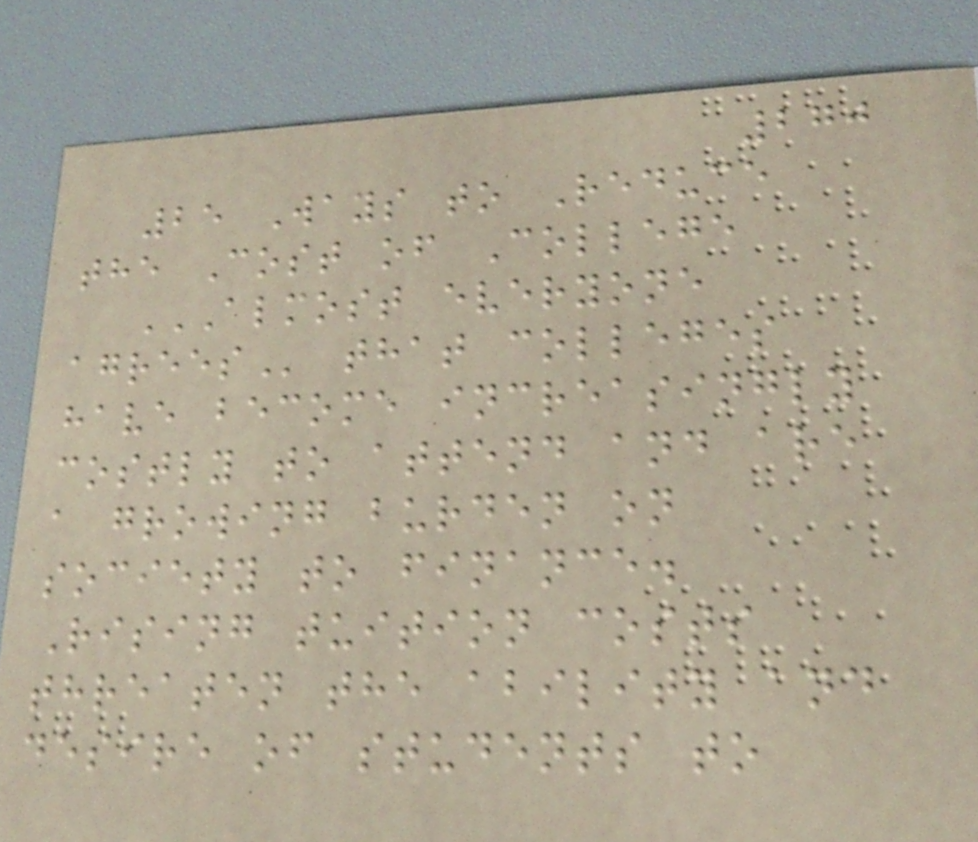270
25 Ways to Reduce
the Cost of College
ALMOST EVERYONE
AGREES that colleges
have become increasingly
costly to attend and are
a growing burden on
society to finance.
Rising tuition costs
threaten the ability and
desire of students to
